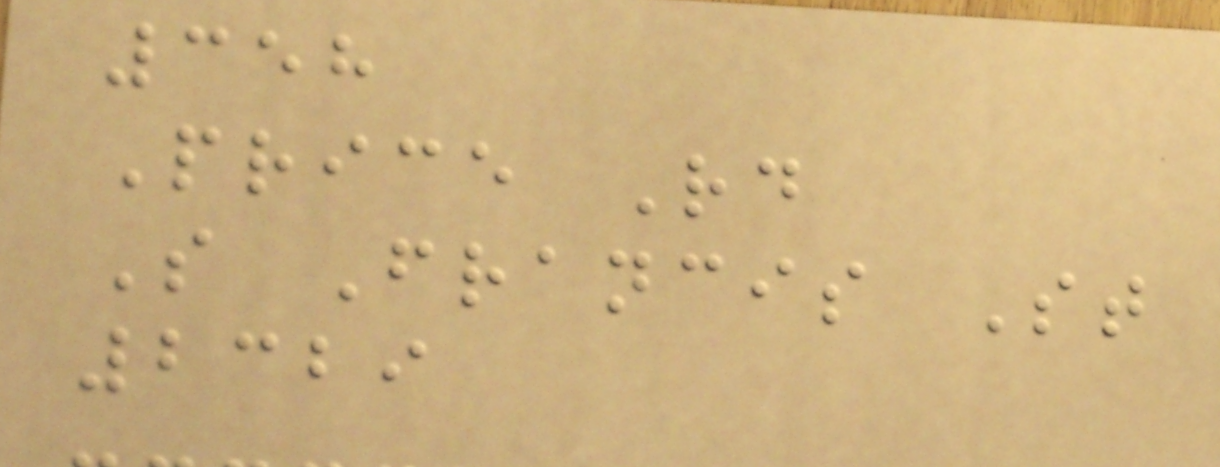358
Price Rd
S Francis St
2329
